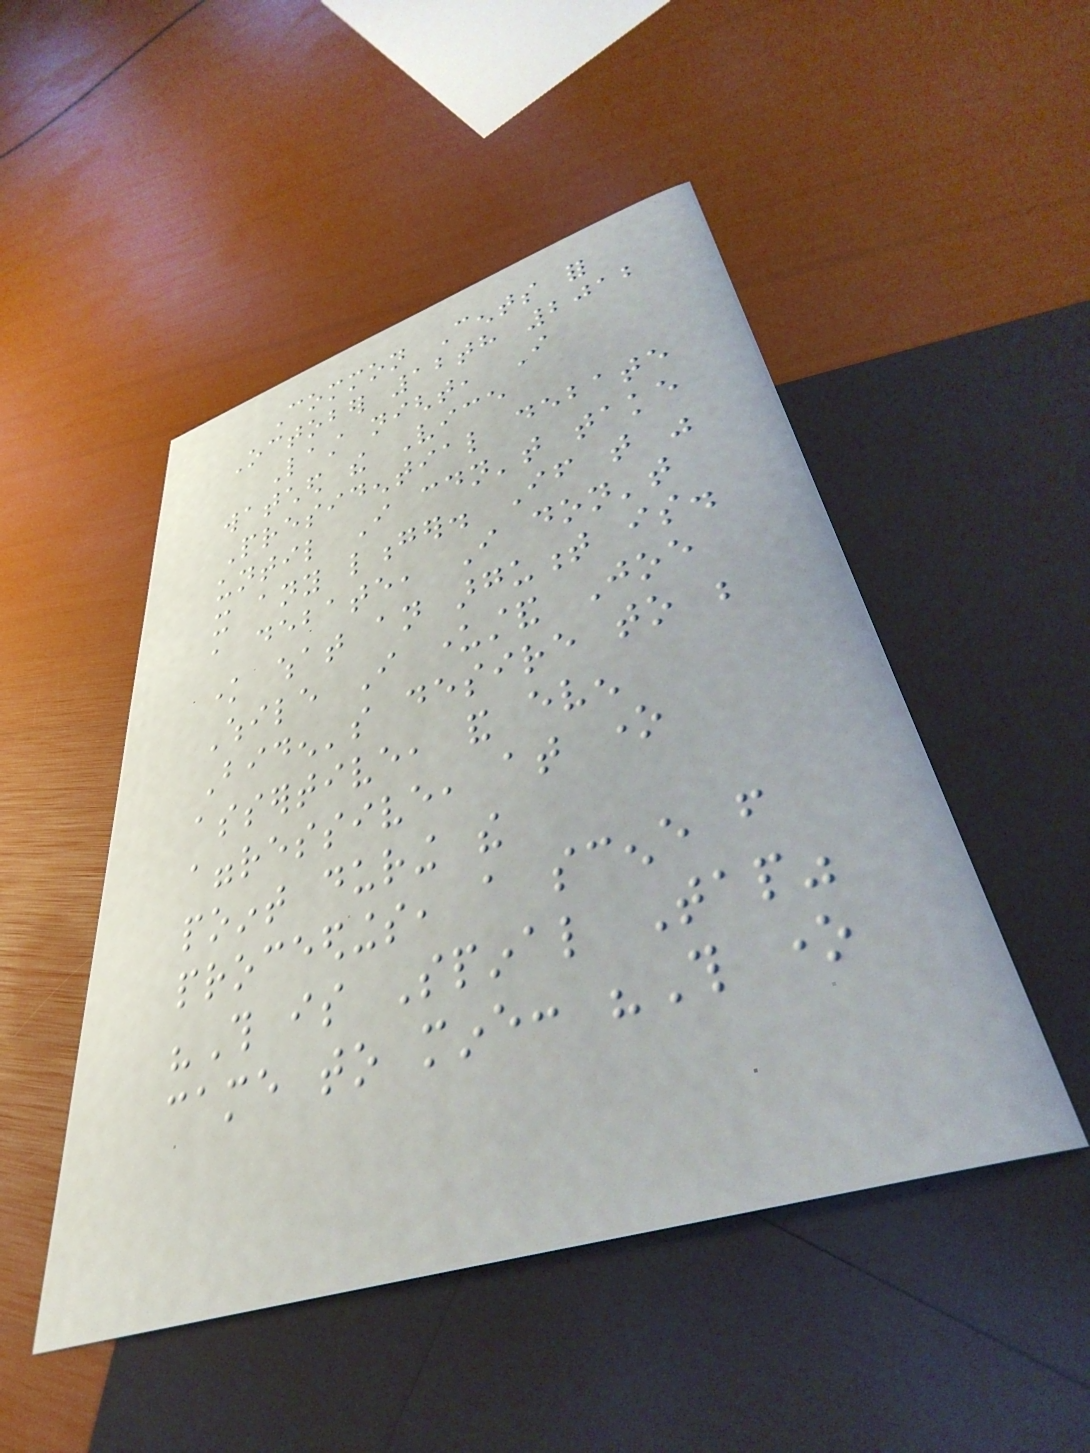Common Cents for
October 12th 2012
Last night, I
watched the Vice
Presidential debate
until I couldn't take
it any longer. If that was
a debate, I don't
know what an argument is.
While I understand Joe
Biden's desire to be
assertive, and even
aggressive, at one
point during the
proceedings, a scene from
"This is Spinal Tap"
came to mine: "This one
